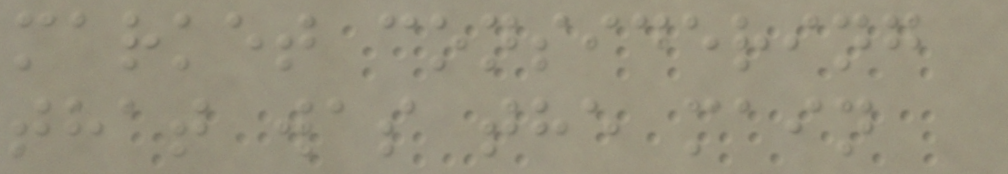market considering
that was the main
